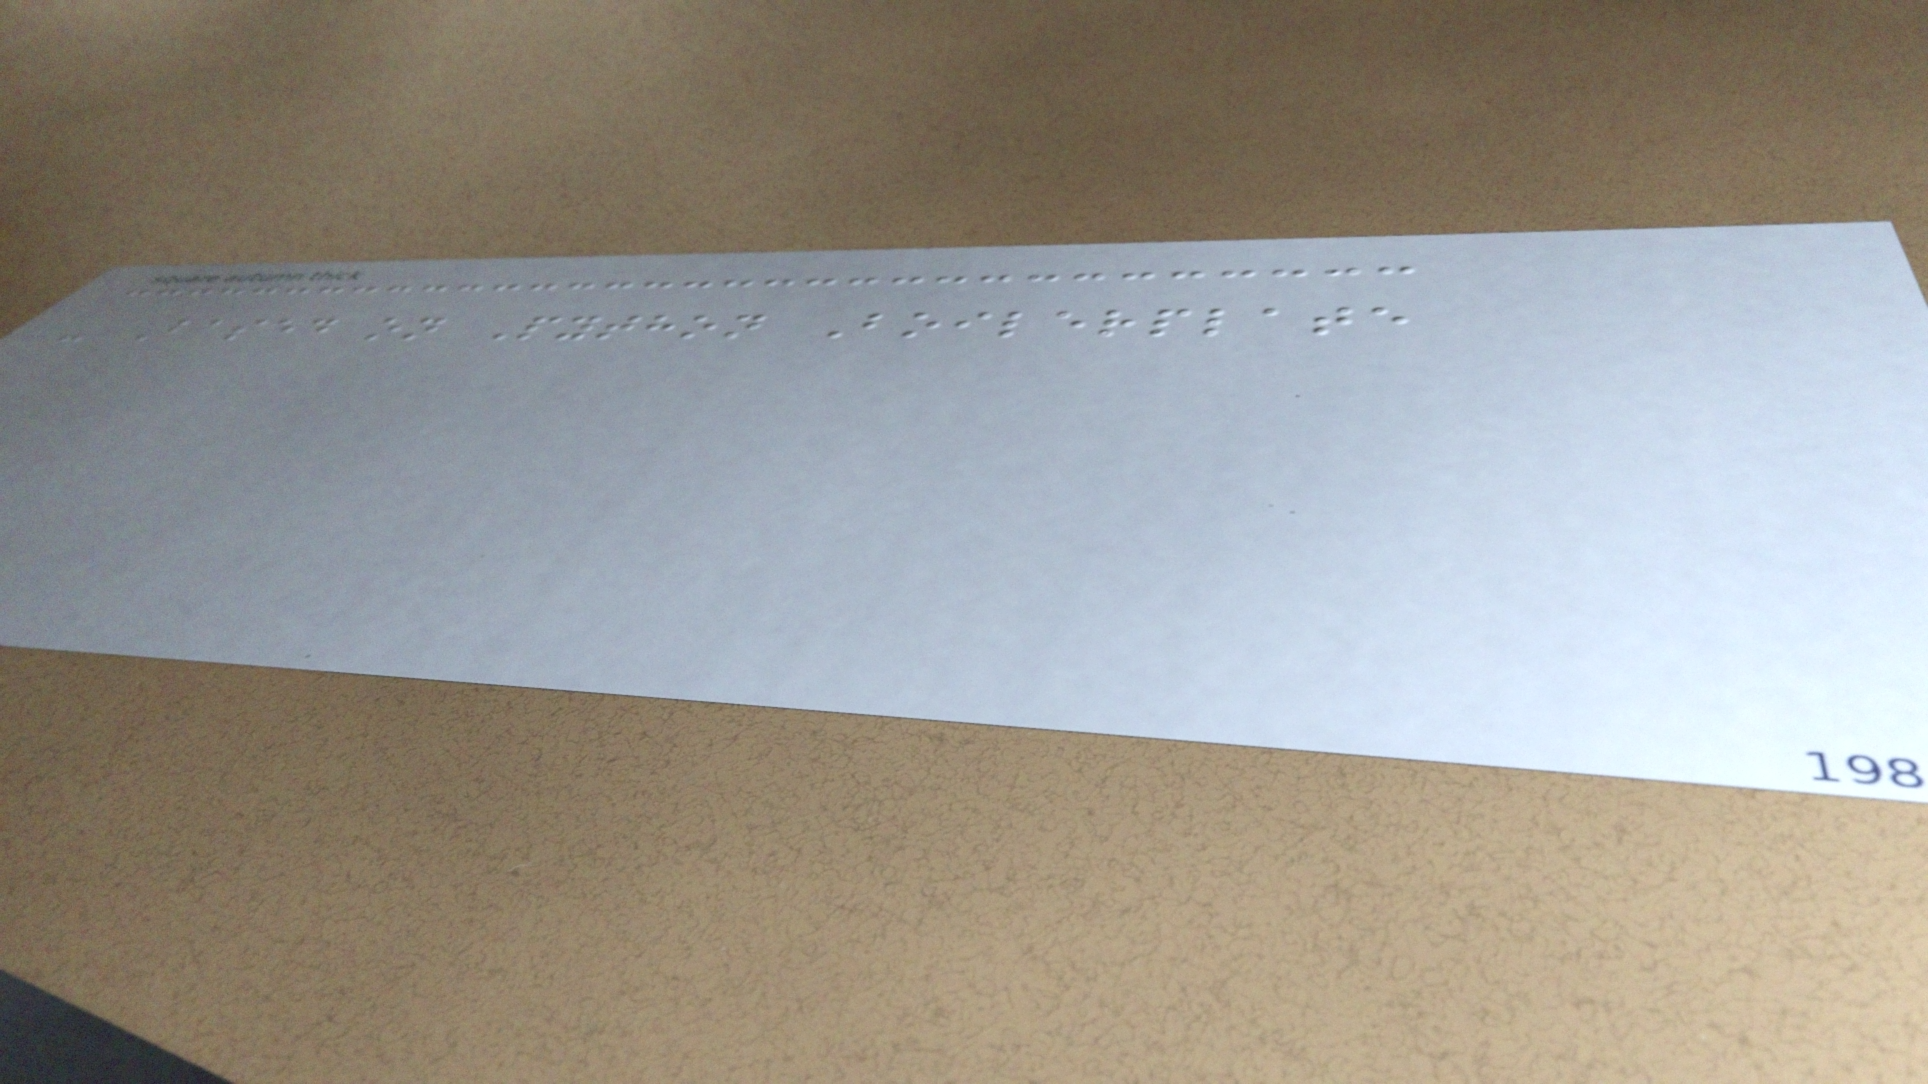- Based on Python Boilerplate
